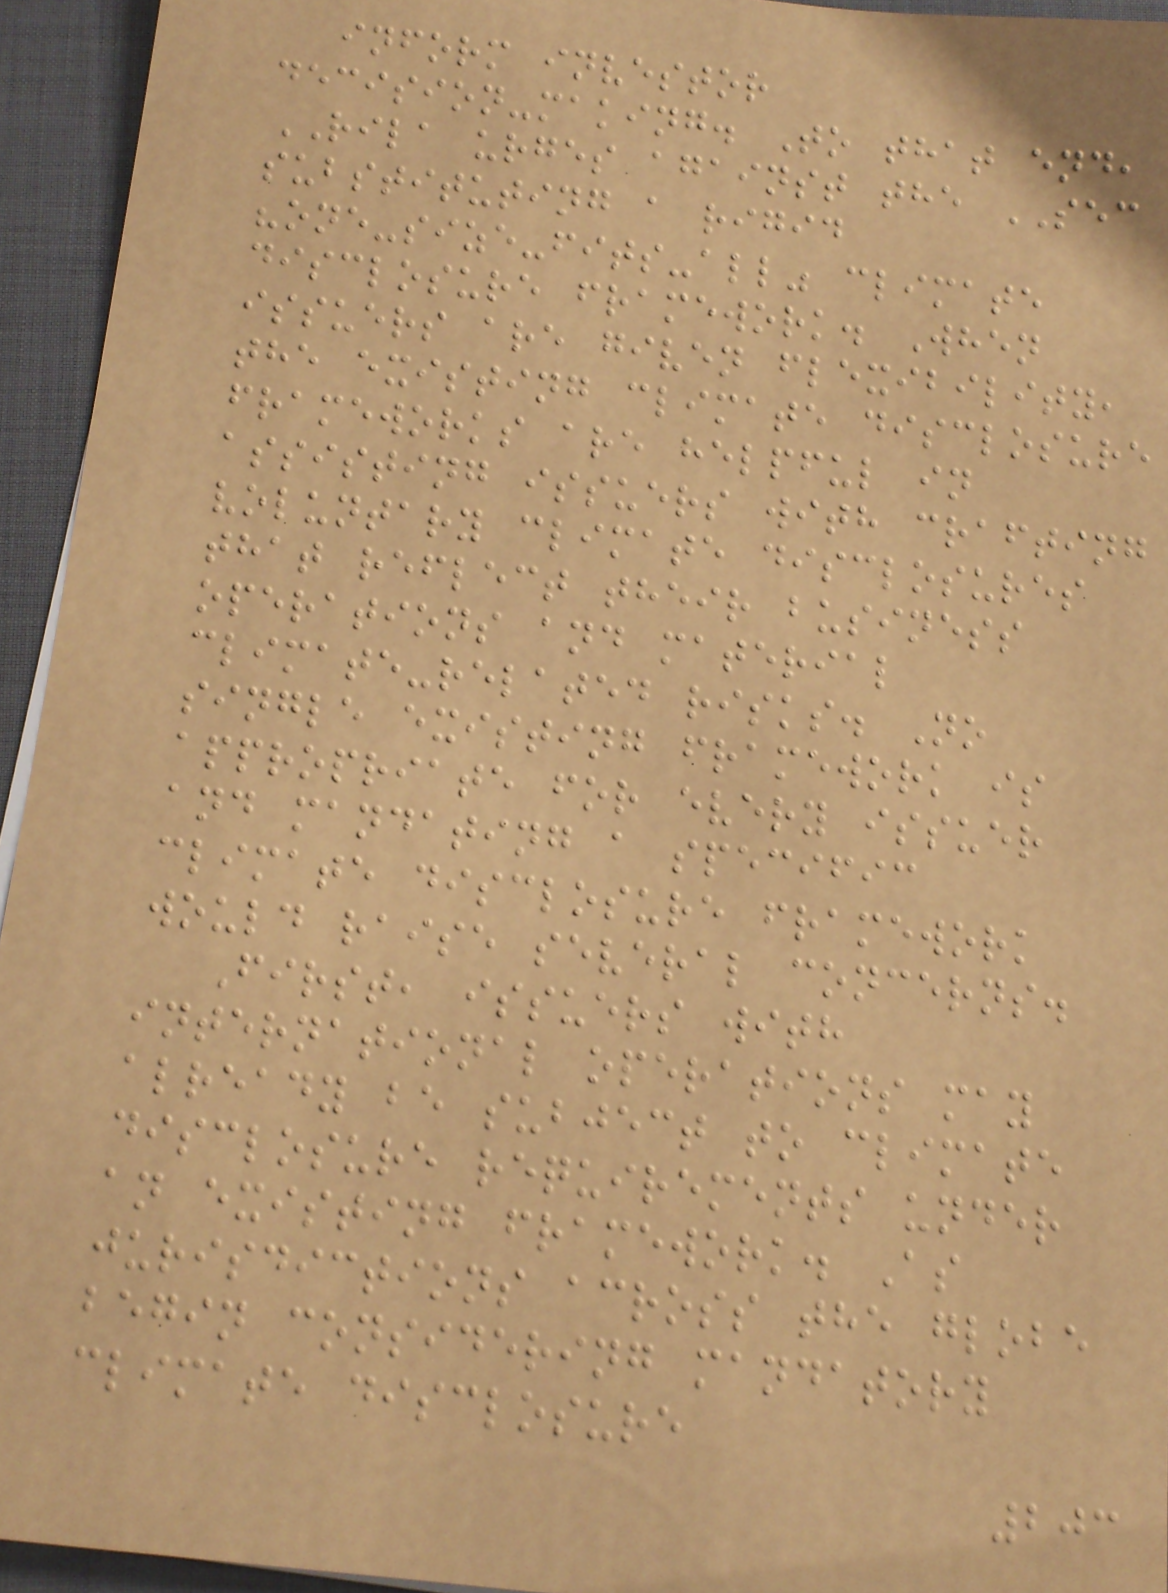inform investor
decision-making. To that end,
RILA urges against the SEC
substituting a rigid
"one-size-fits-all" climate
disclosure framework. When
issuers are given flexibility,
the existing climate disclosure
frameworks are helpful in
assisting issuers with crafting
voluntary climate disclosures
that reflect their business
operations and material
climate-related risks. No
single existing framework is
appropriate for every issuer
and mandating a specific
climate disclosure framework
would raise several concerns.
First, issuers with
international operations may
already be subject to climate
disclosure requirements under
an existing framework. As
jurisdictions across the globe
begin considering mandatory
climate disclosure
203
